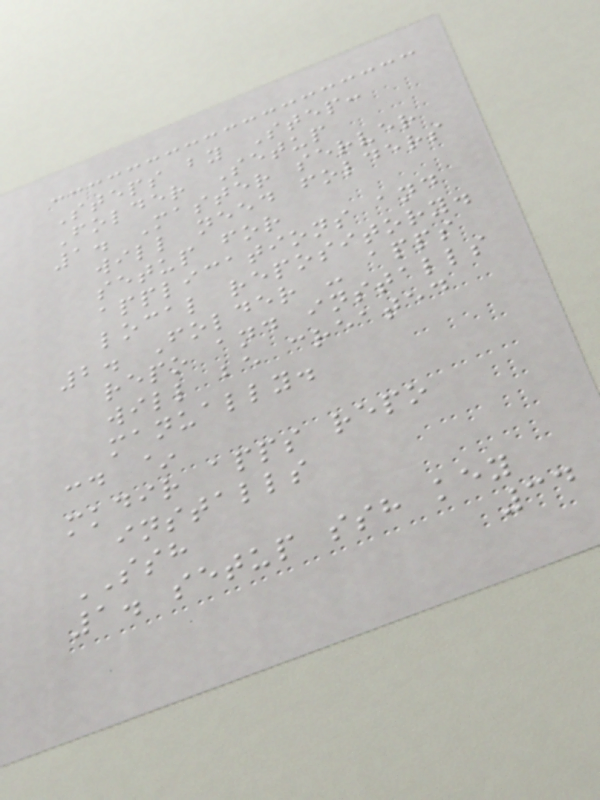Steps by Step:
Folder Setup
1. Master server
will need folders
setup for
applications and
local repository.
2. Folder - apps
repo and installs
will be created
manually.
cd ~
mkdir apps repo
installs
SSH
1. setup ssh key
34
